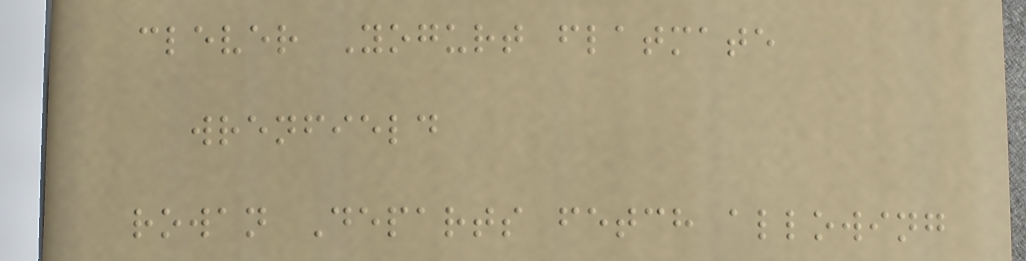clever Yogurt flatmate
wrenfield
rowan Departs fetch allowing
